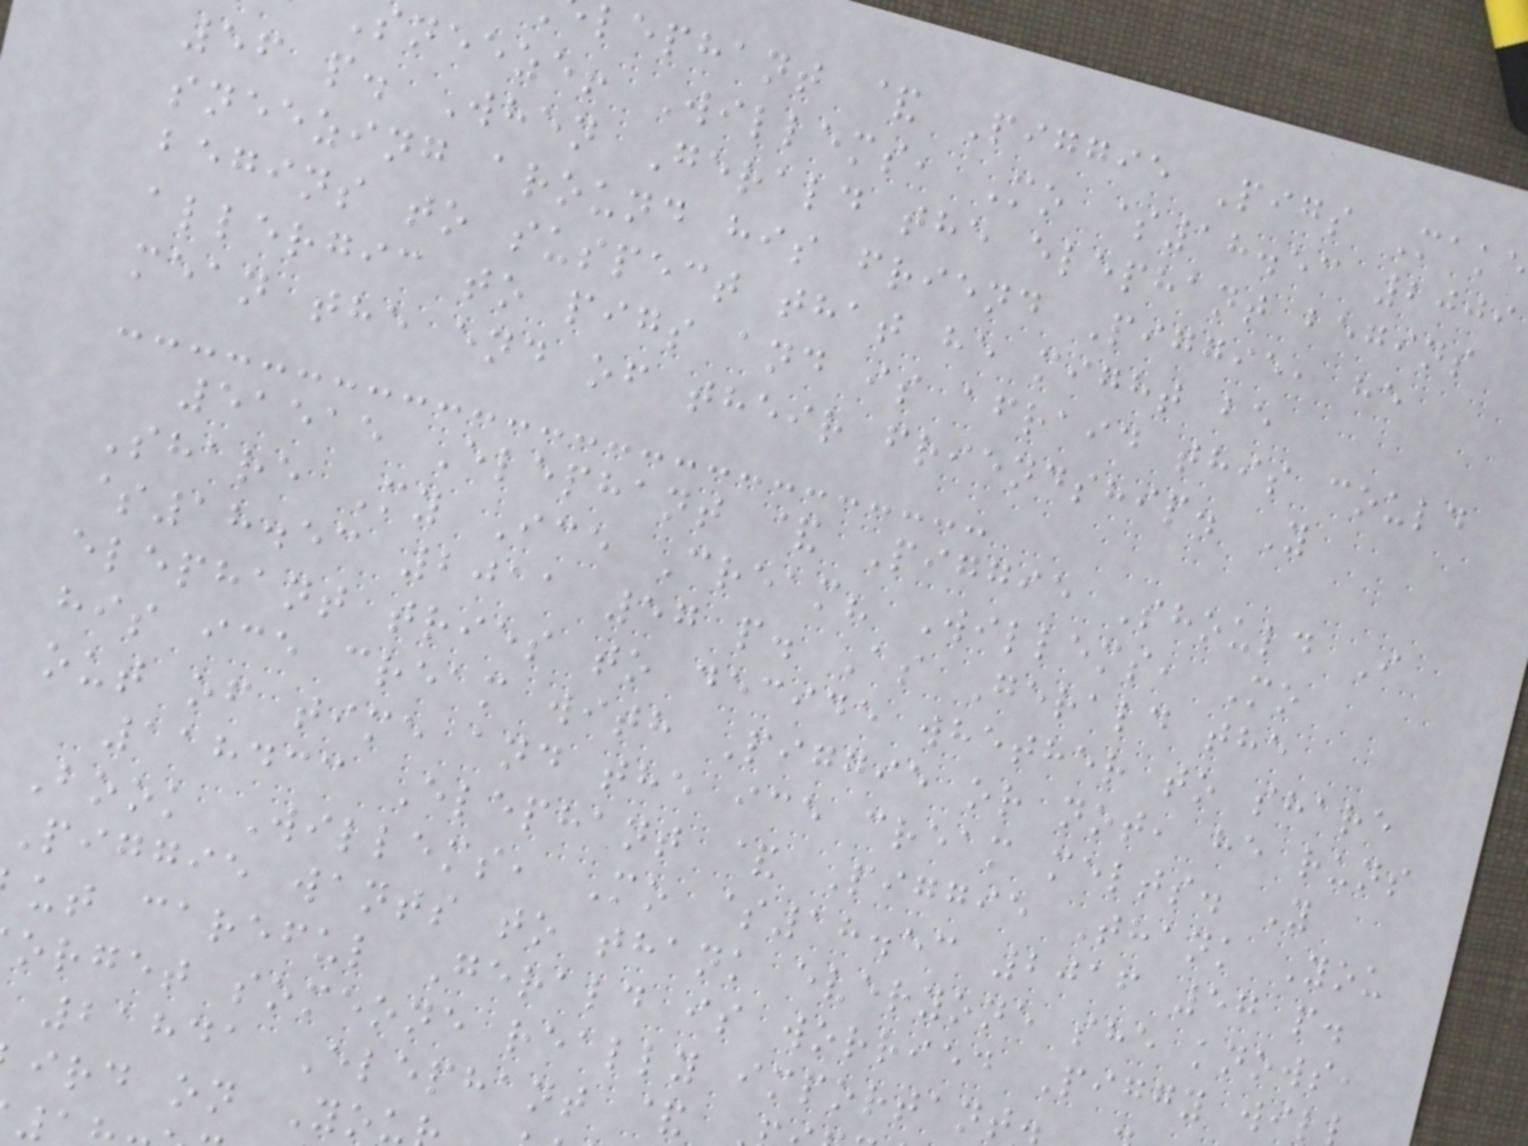lephant & Piggie Pigs Mak
sneeze! Willems, Mo $18.53 2009
56 p. When Gerald the elephant begins
sneezing around his friend Piggie, he
begins to suspect that he might be
allergic to pigs and is afraid this could
mean the end of their friendship. Y
51515 Elephant & Piggie Should I
Share My Ice Cream? Willems, Mo
$18.53 2011 57 p. As Gerald the
elephant tries to decide whether to share
his ice cream with Piggie or not, he runs
out of time and the ice cream melts. Y
118433 Elephant & Piggie Thank You
Book Willems, Mo $18.53 2016 57 p.
Piggie wants to thank everyone she knows,
ut careful Gerald is worried Piggy wil
orget someone really important
21841 Elephant &
ird on You
